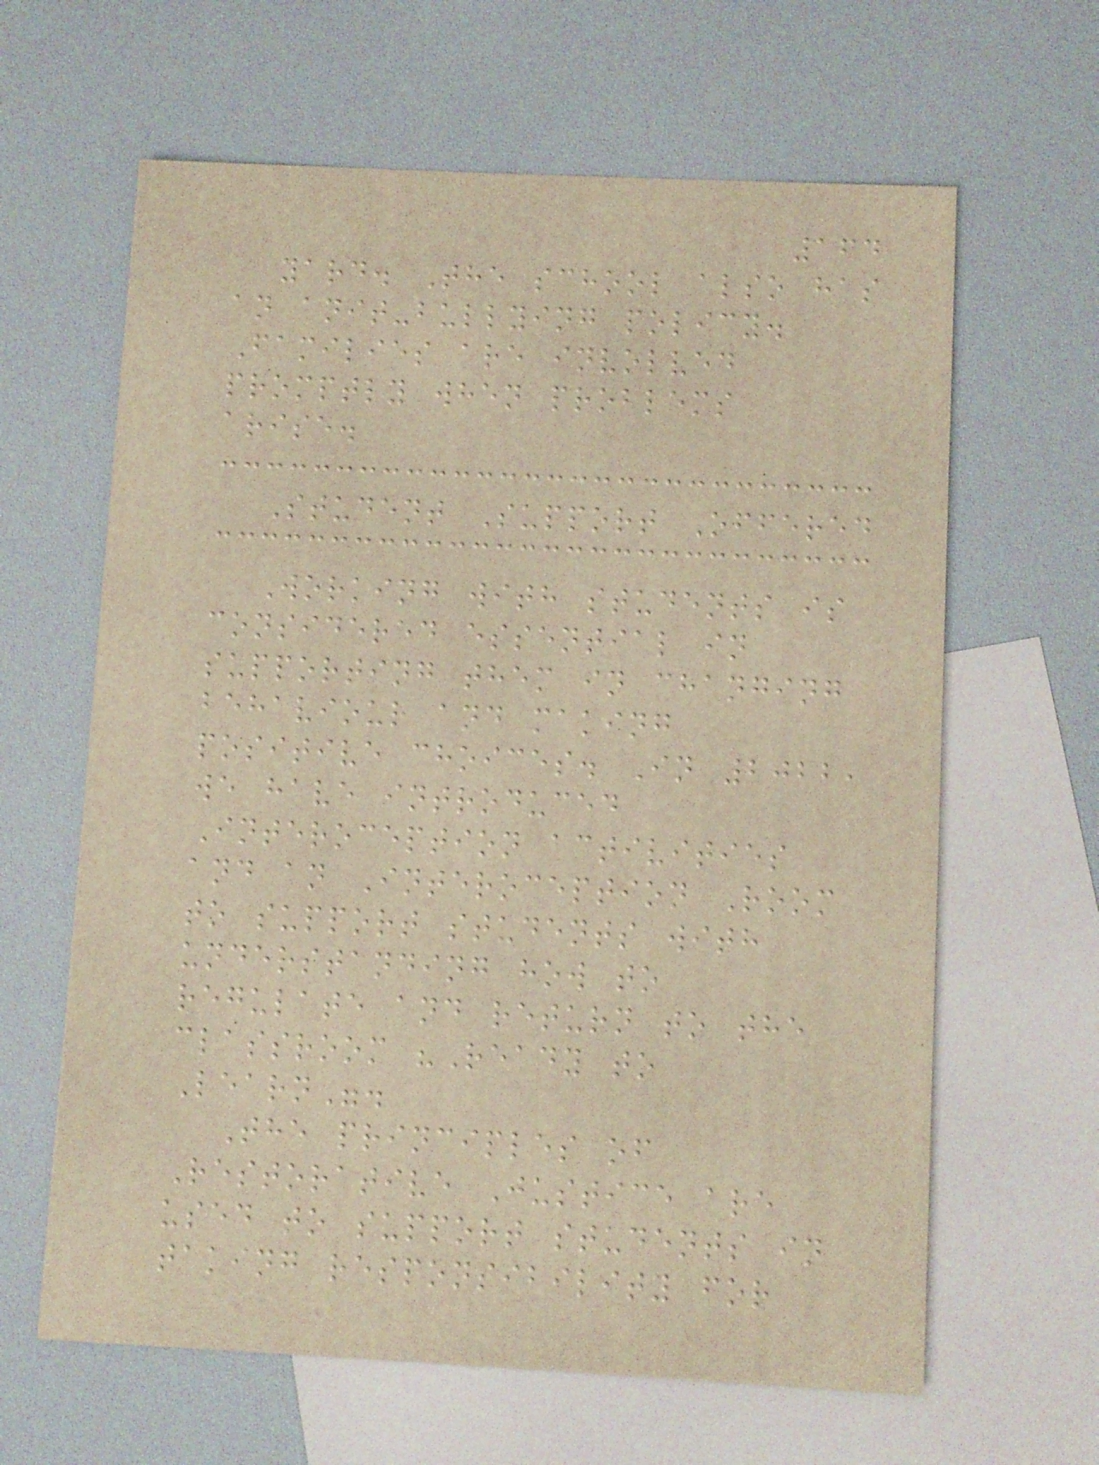164
yard. The school also has
an anit-bullying policy.
Families are involved
promptly when problems
arise.
Student Support Offered
Working with students is
considered essential in
supporting them in changing
behaviour and making
positive choices. In 2022,
we have introduced
Interoception activities
and an Interoception Room
to support students with
understanding how to
regulate and return to the
classroom "Ready to
Learn".
The principles of
Restorative Justice are
used to support students in
taking responsibility for
